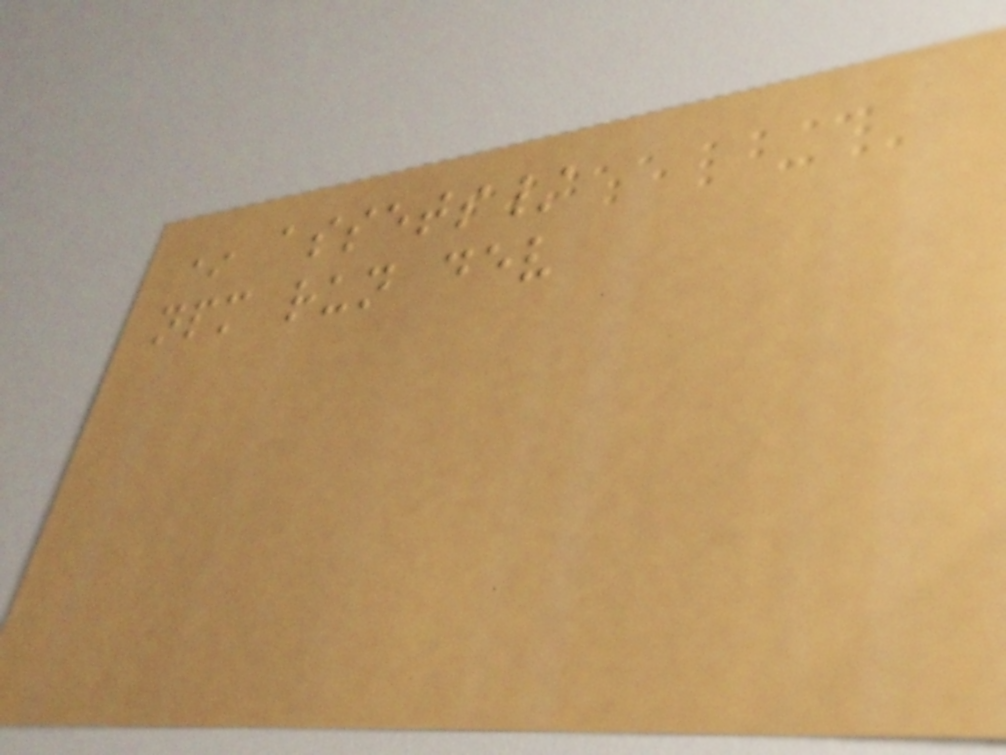* assets/
npm run dev
